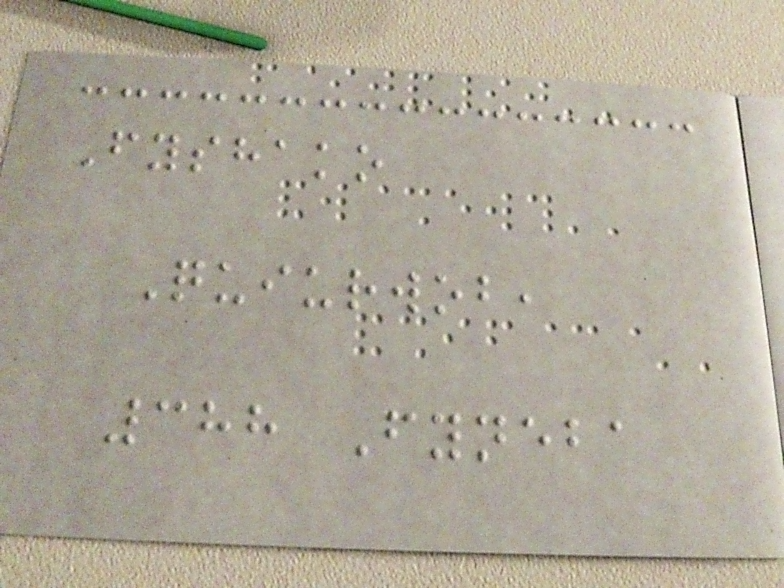Fyshako
Quiurwob,
388 Fyneba
